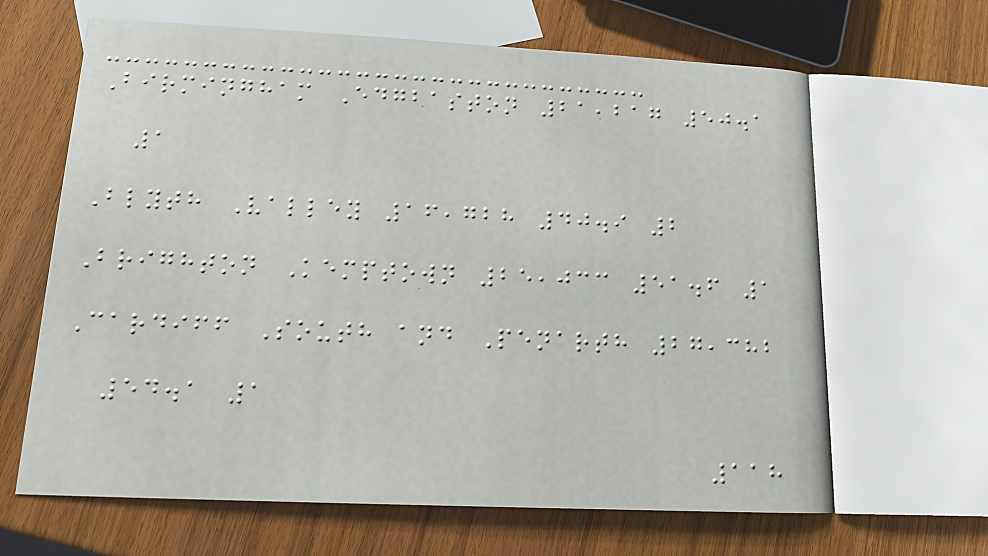Birmingham Edgbaston 21,217 50.1
1
Blyth Valley 16,728 40.9 2
Brighton Kemptown 25,033 51.6 1
Cardiff South and Penarth 27,382
54.1 1
118
